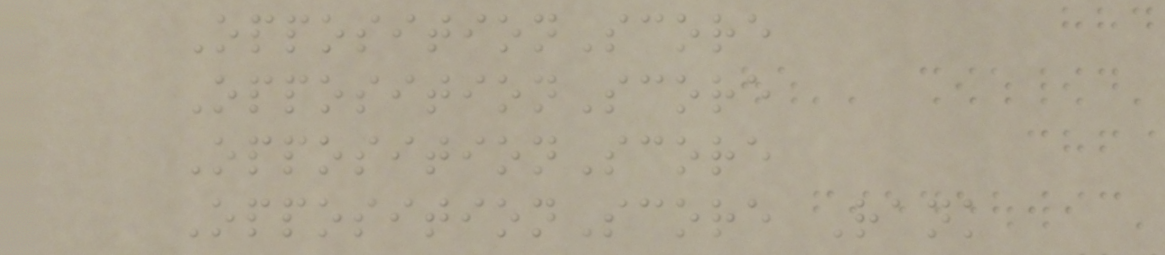OppositionScore
OppositionScore
OppositionScore
OppositionScore Rank
